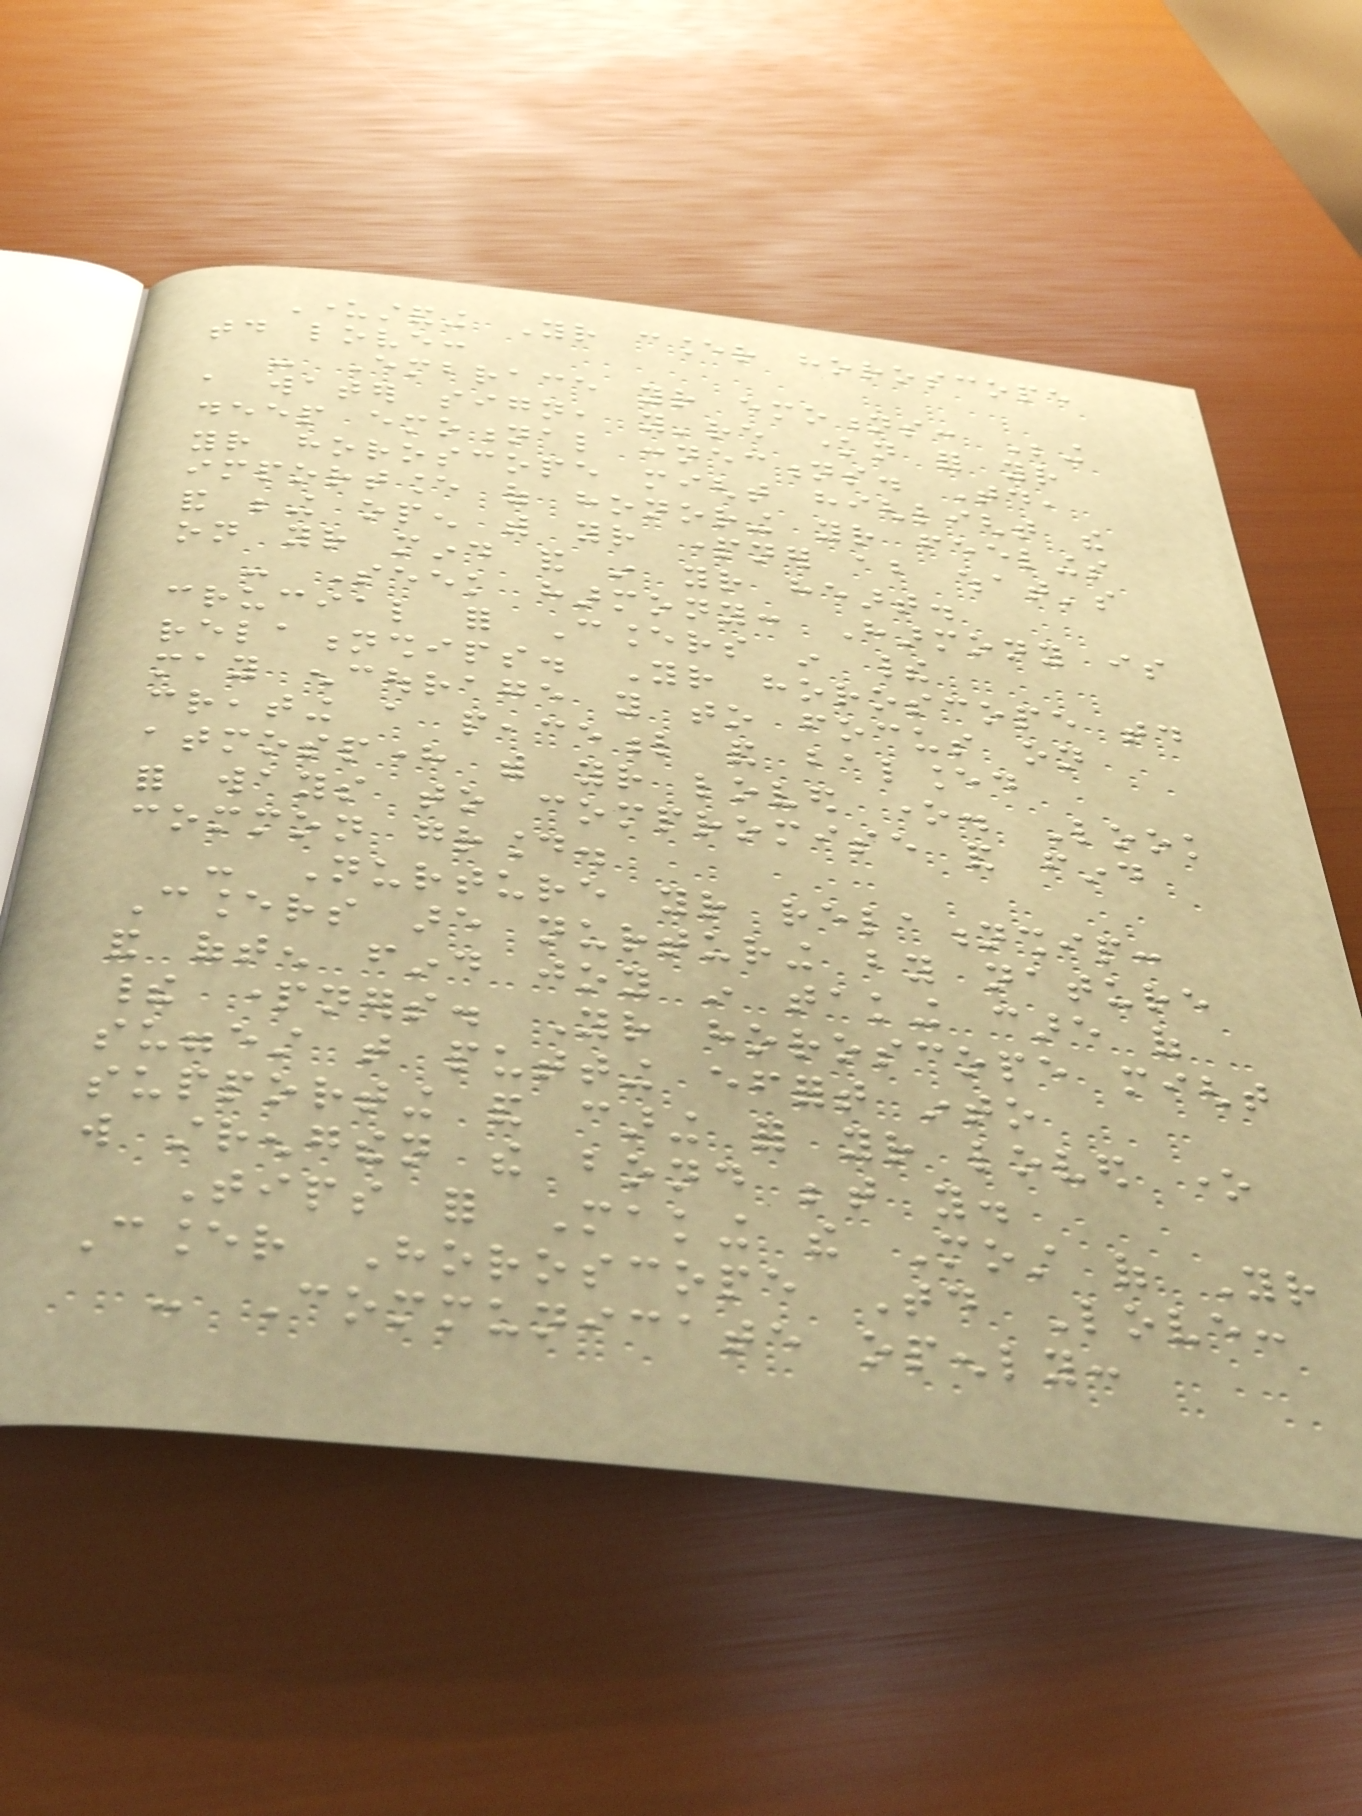Understanding Your cancer horoscope
today love:
- Embrace your emotions: Being
a water sign, you're known for your
deep emotional connections. Today,
your horoscope might highlight the
importance of honoring your feelings
and being open with your partner about what's
on your mind and in your heart.
- Seek harmony: Harmony is
crucial for Cancers in their
relationships. Your horoscope today
may encourage you to focus on
creating a peaceful and balanced
atmosphere with your loved one. Look
for ways to compromise and find
common ground.
- Nurture your relationship:
Cancers are nurturing by nature
and often find joy in taking care of
their partners. Your horoscope might
suggest that putting effort into
supporting and caring for your loved one
will strengthen the bond between you.
Tips for Making the Most of Your
Cancer Horoscope Today Love:
- Communicate openly:
